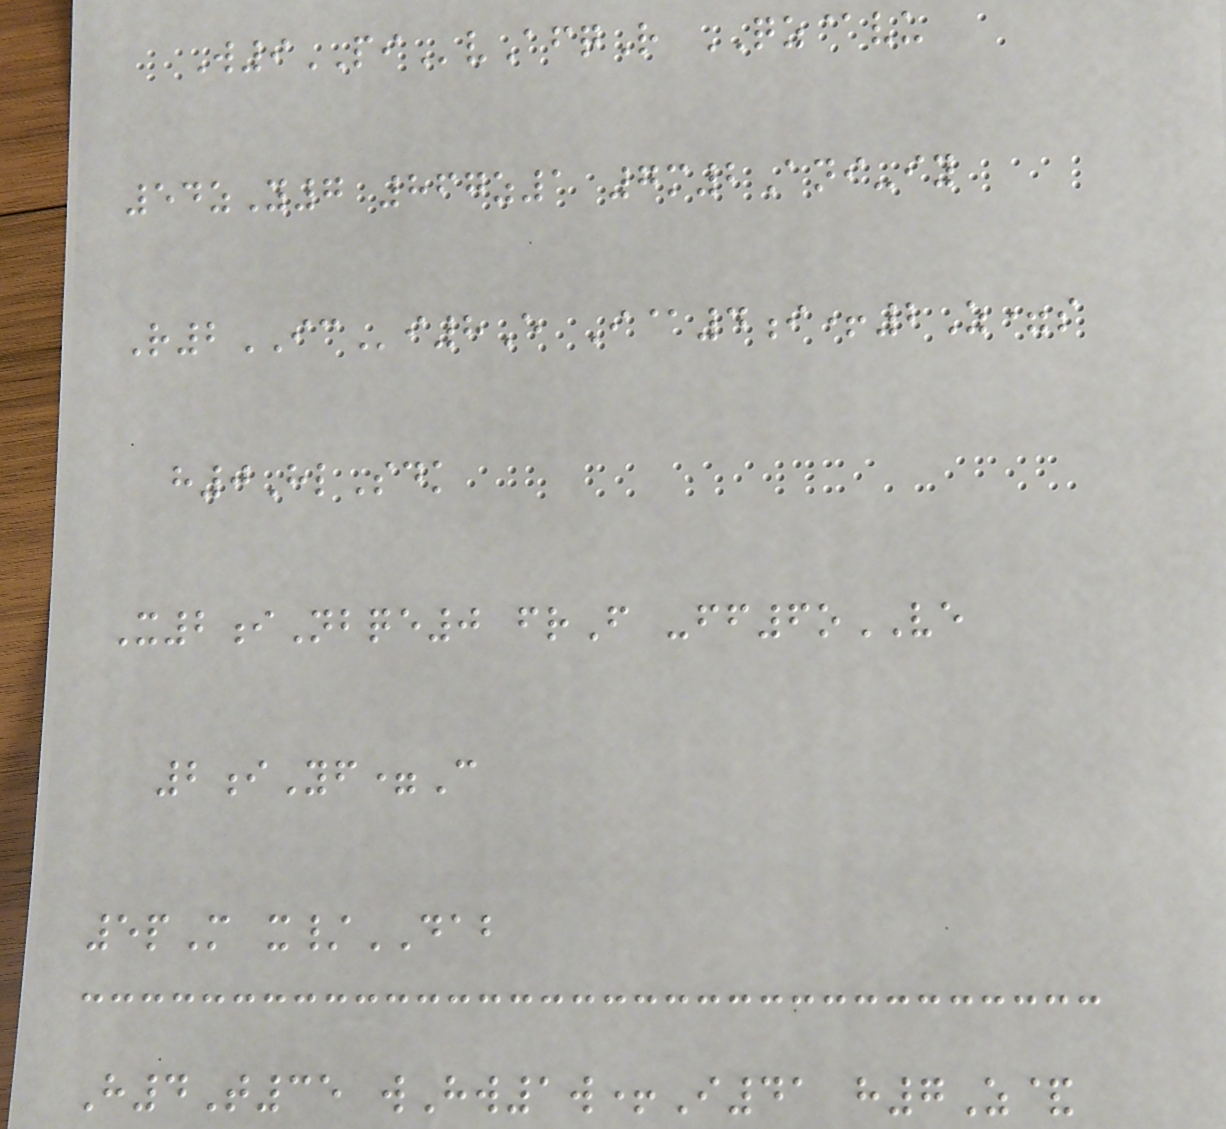W9PIvAfqR QZ@vu
54zY7 867z1 7m2Ani-iy
R2ICi8E I@4i+2Z=s
h0HlSdk
X2iNbqe0 frF -ff6oVE
2iYf=C
5pM x/DAB
H4T35 wHw1w+I41 h7Z&
